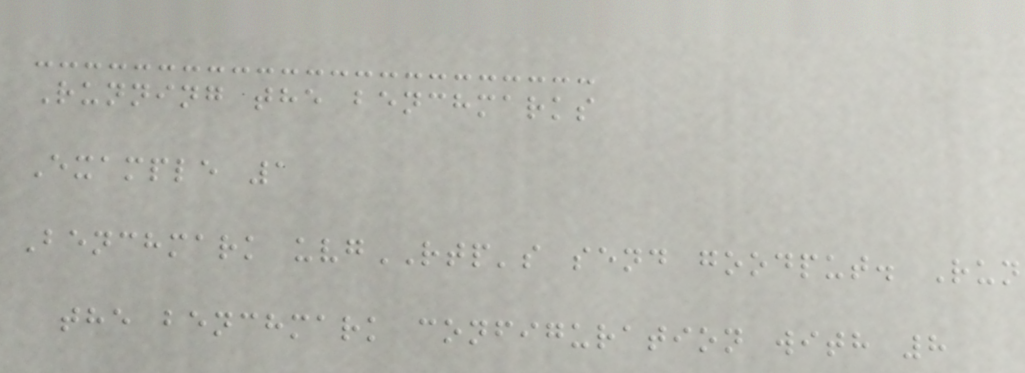Running the benchmarks
Example 1
Benchmark uvgRTP's send goodput. Run
the benchmark configuration with 8
